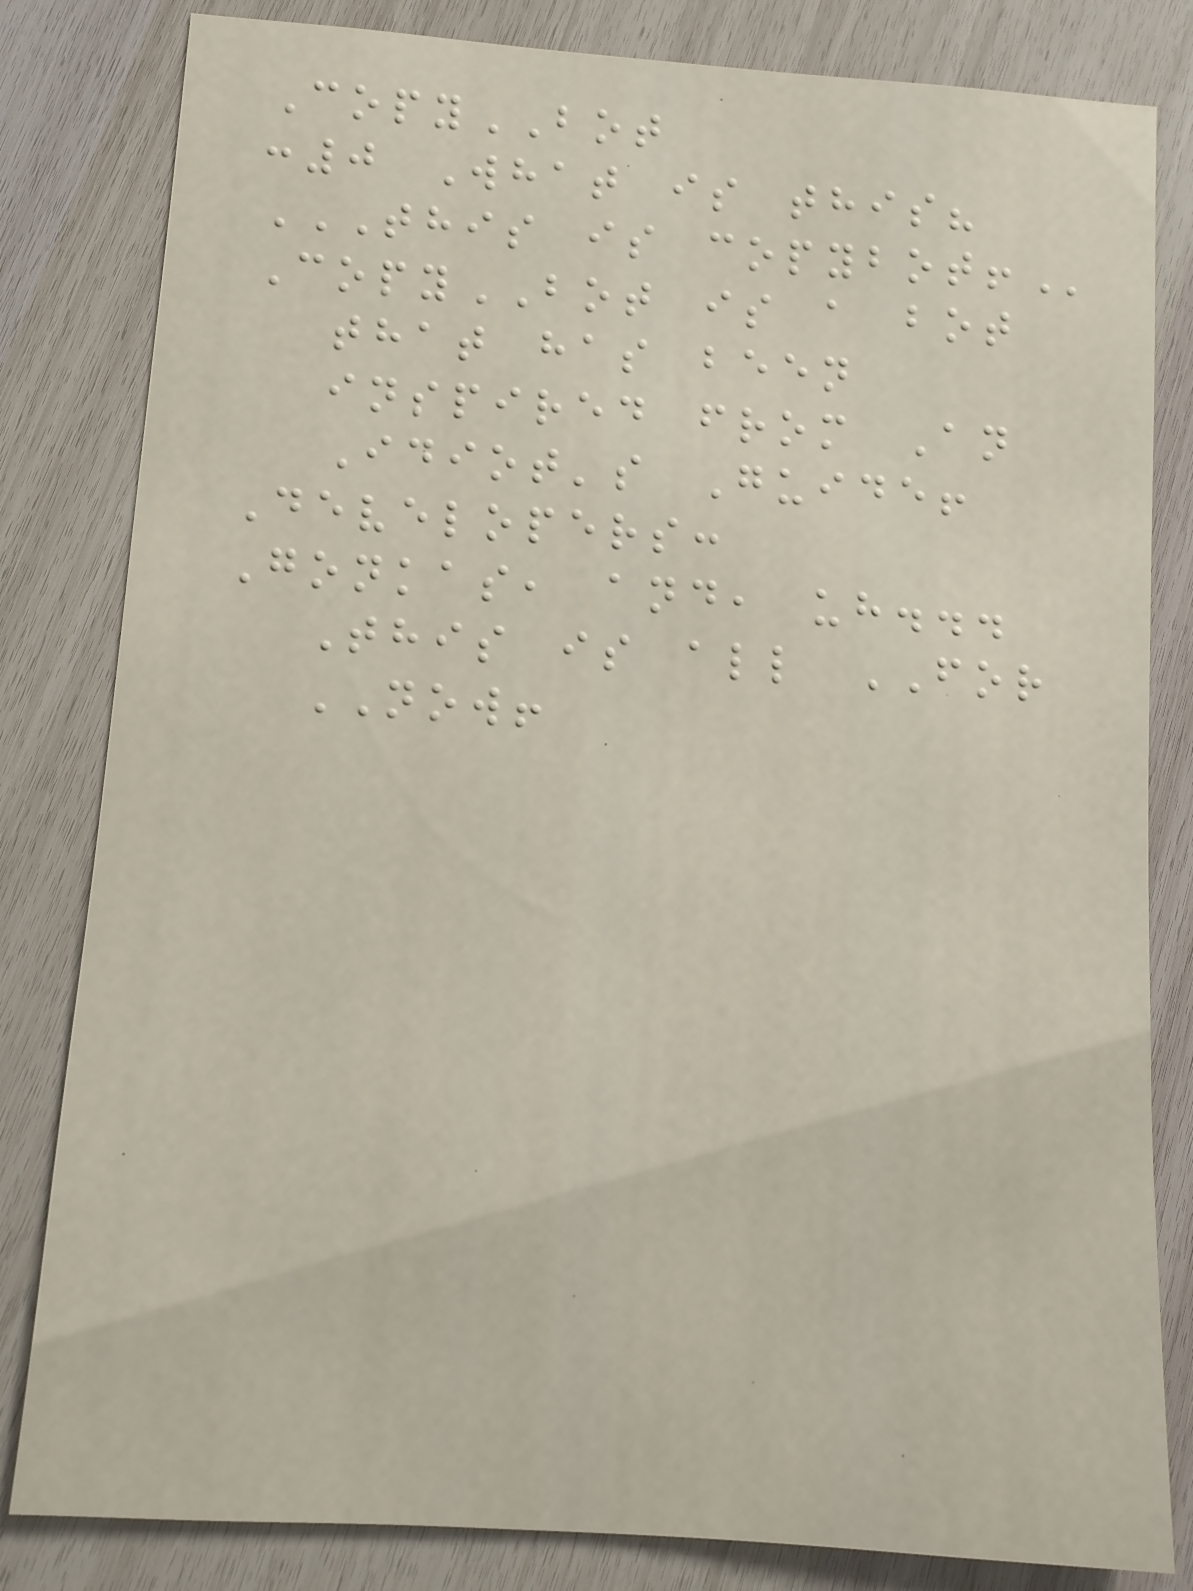CopyBOT
:0 What is this?
THIS IS COPYBOT!
CopyBOT is a bot
that has been
inspired from An
Idiot's Guide!
Developers:
Gonkas, and, uh...
This is all FOR
NOW!
